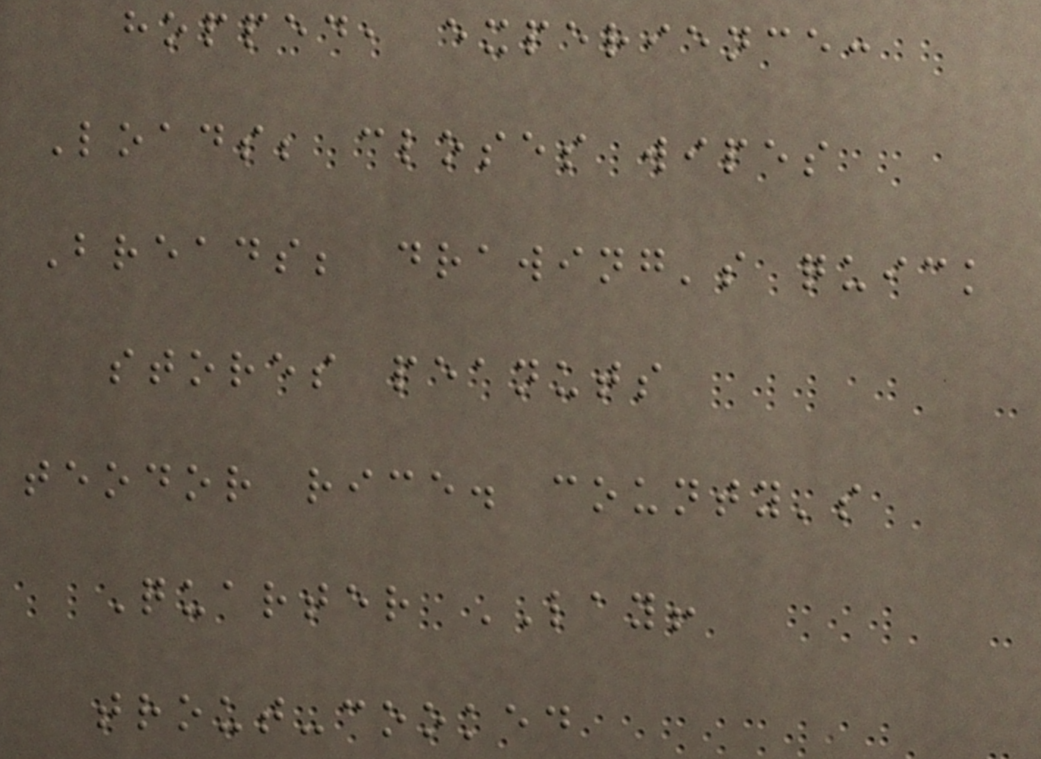hopped, experience:
Loads; closes wipes
Breads; drawing's quick
stores peanuts
teodor rice. county's
Quarter LAY!
trout-cooked
